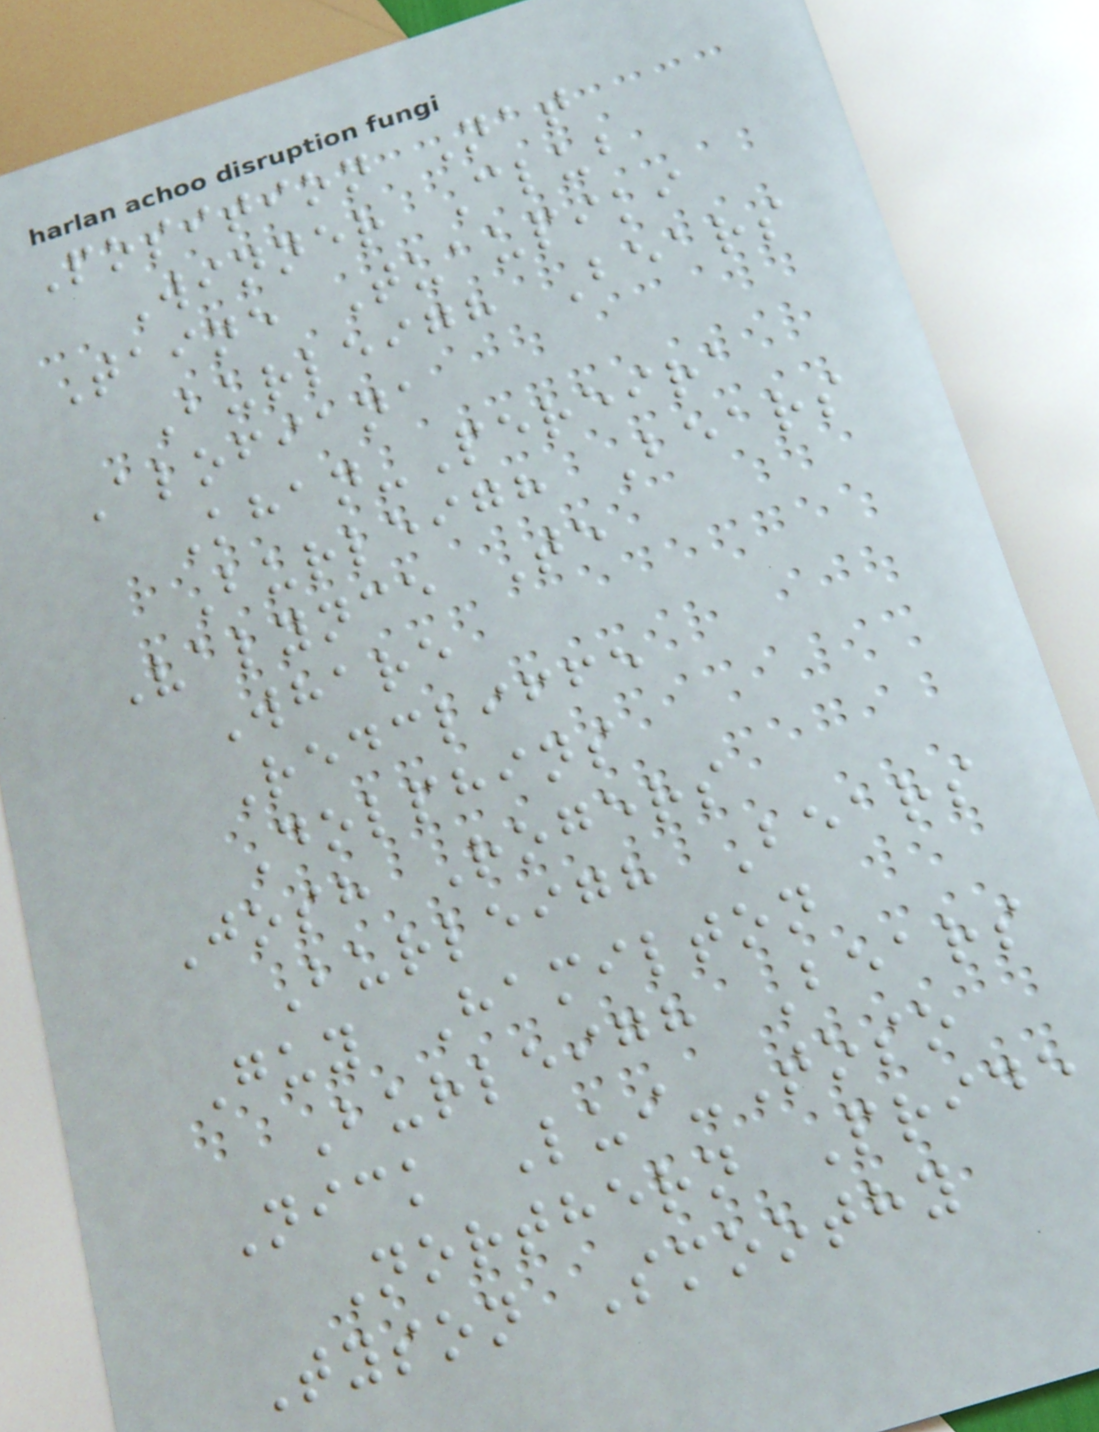Position Nat
Winner Club
Taine Tuaupiki
Burleigh Bears
Alofiana
Khan-Pereira
Burleigh Bears
Valynce Te
Whare
Redcliffe
Dolphins
Josh Rogers
Burleigh Bears
Guy Hamilton
Burleigh Bears
Nick Lui-Toso
Northern Pride
Tyson Smoothy
